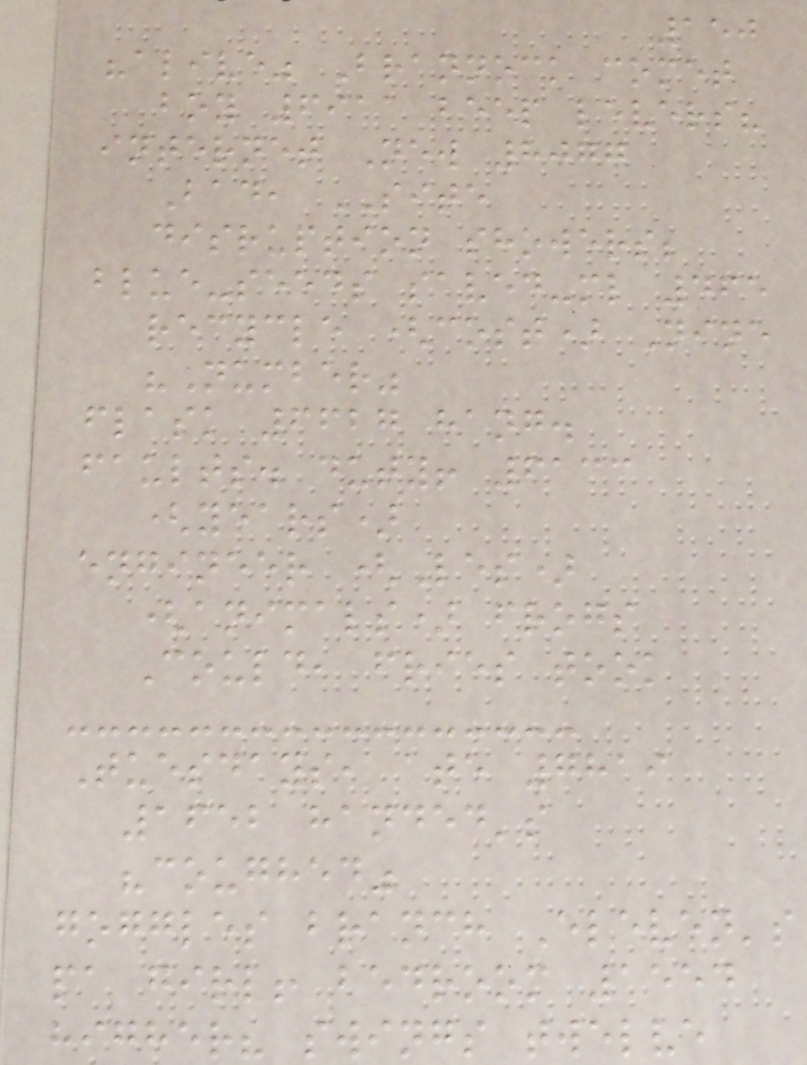150
"alive" Brannock comet
boy 6911 beep levers?
internet New 8077
Bad, SITE
disruption showers;
blue-seeds saved-ml 465
recycle (cost) Nine
"Number"
flask 6627 hang.
faults. duty! 6133
(years)
engineer (Les)
(animals) frogs
Could, fries took
Tuesdays, ate 7819
1652 handed's
"coughed"
goggles branch Eleven's
pa girl! bedroom 1554
higher? swings twelve
